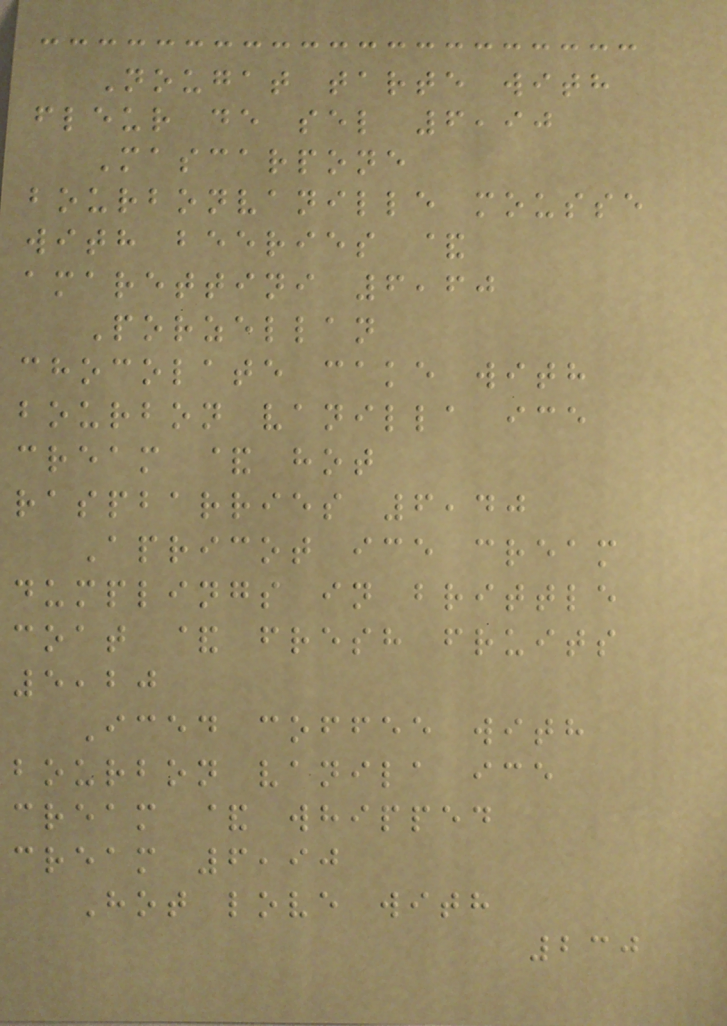Nougat tarte with
fleur de sel 6,90
Mascarpone
bourbonvanille mousse
with beeries &
amarettini 6,60
Porzellan
chocolate cake with
bourbon vanilla ice
cream & hot
raspbarries 6,40
Apricot ice cream
dumplings in brittle
coat & fresh fruits
5,20
Iced coffee with
bourbon vanila ice
cream & whipped
cream 6,90
Hot love with
230
